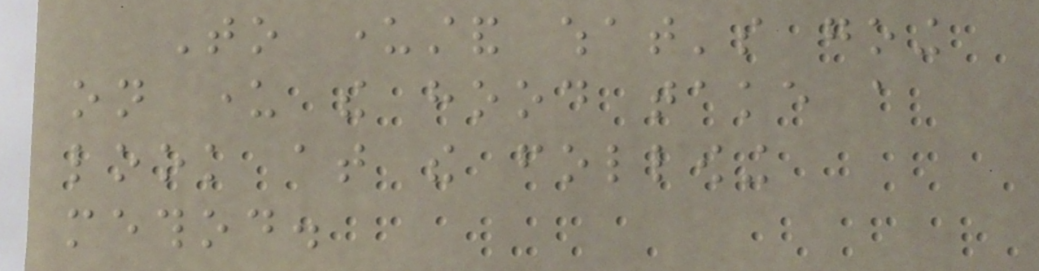To understand what's going
on under the hood take a
look at the following
method.
